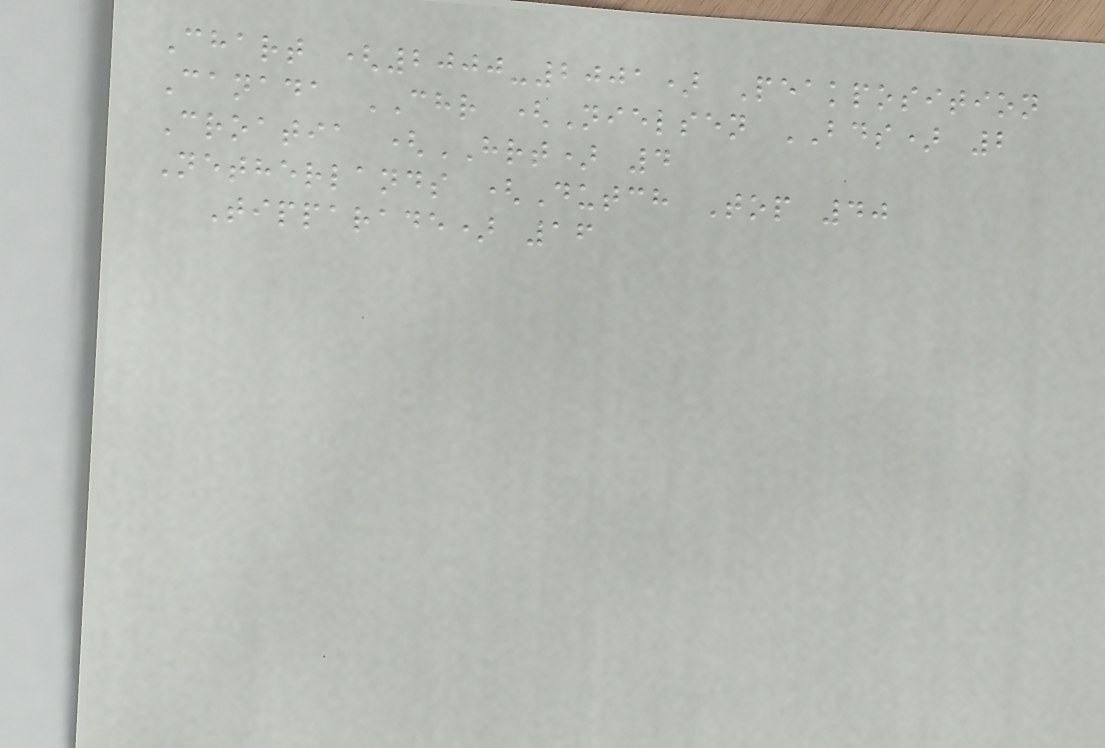Chart (2000-2001) Peakposition
Canada CHR (Nielsen BDS) 2
Croatia (HRT) 4
Netherlands (Dutch Top 40
Tipparade) 16
